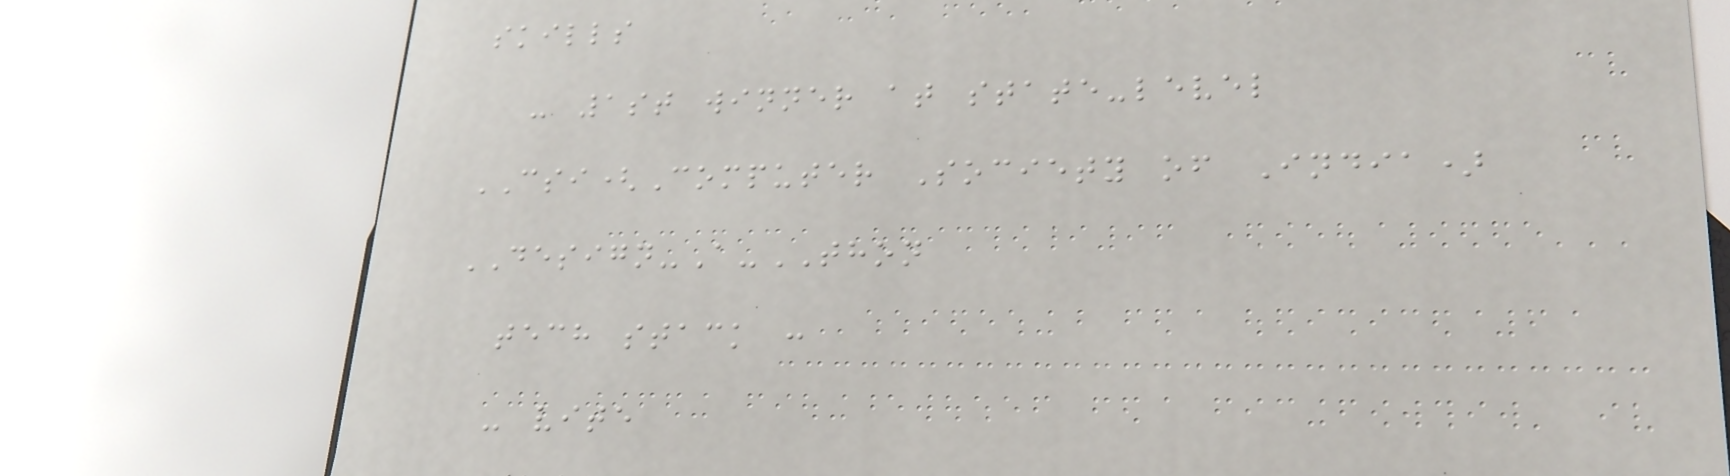skills
- 1st winner at state-level
CSI(Computer Society of India)
DESIGN-A-THON
tech stack :
- vite
